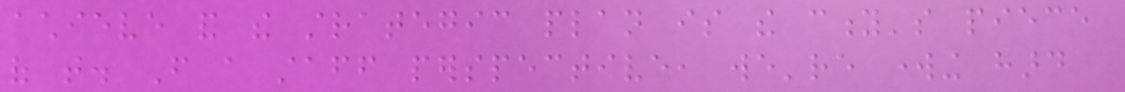achieve and the strategic plan is the city's piece
of that. From a staff perspective, we're working hard
